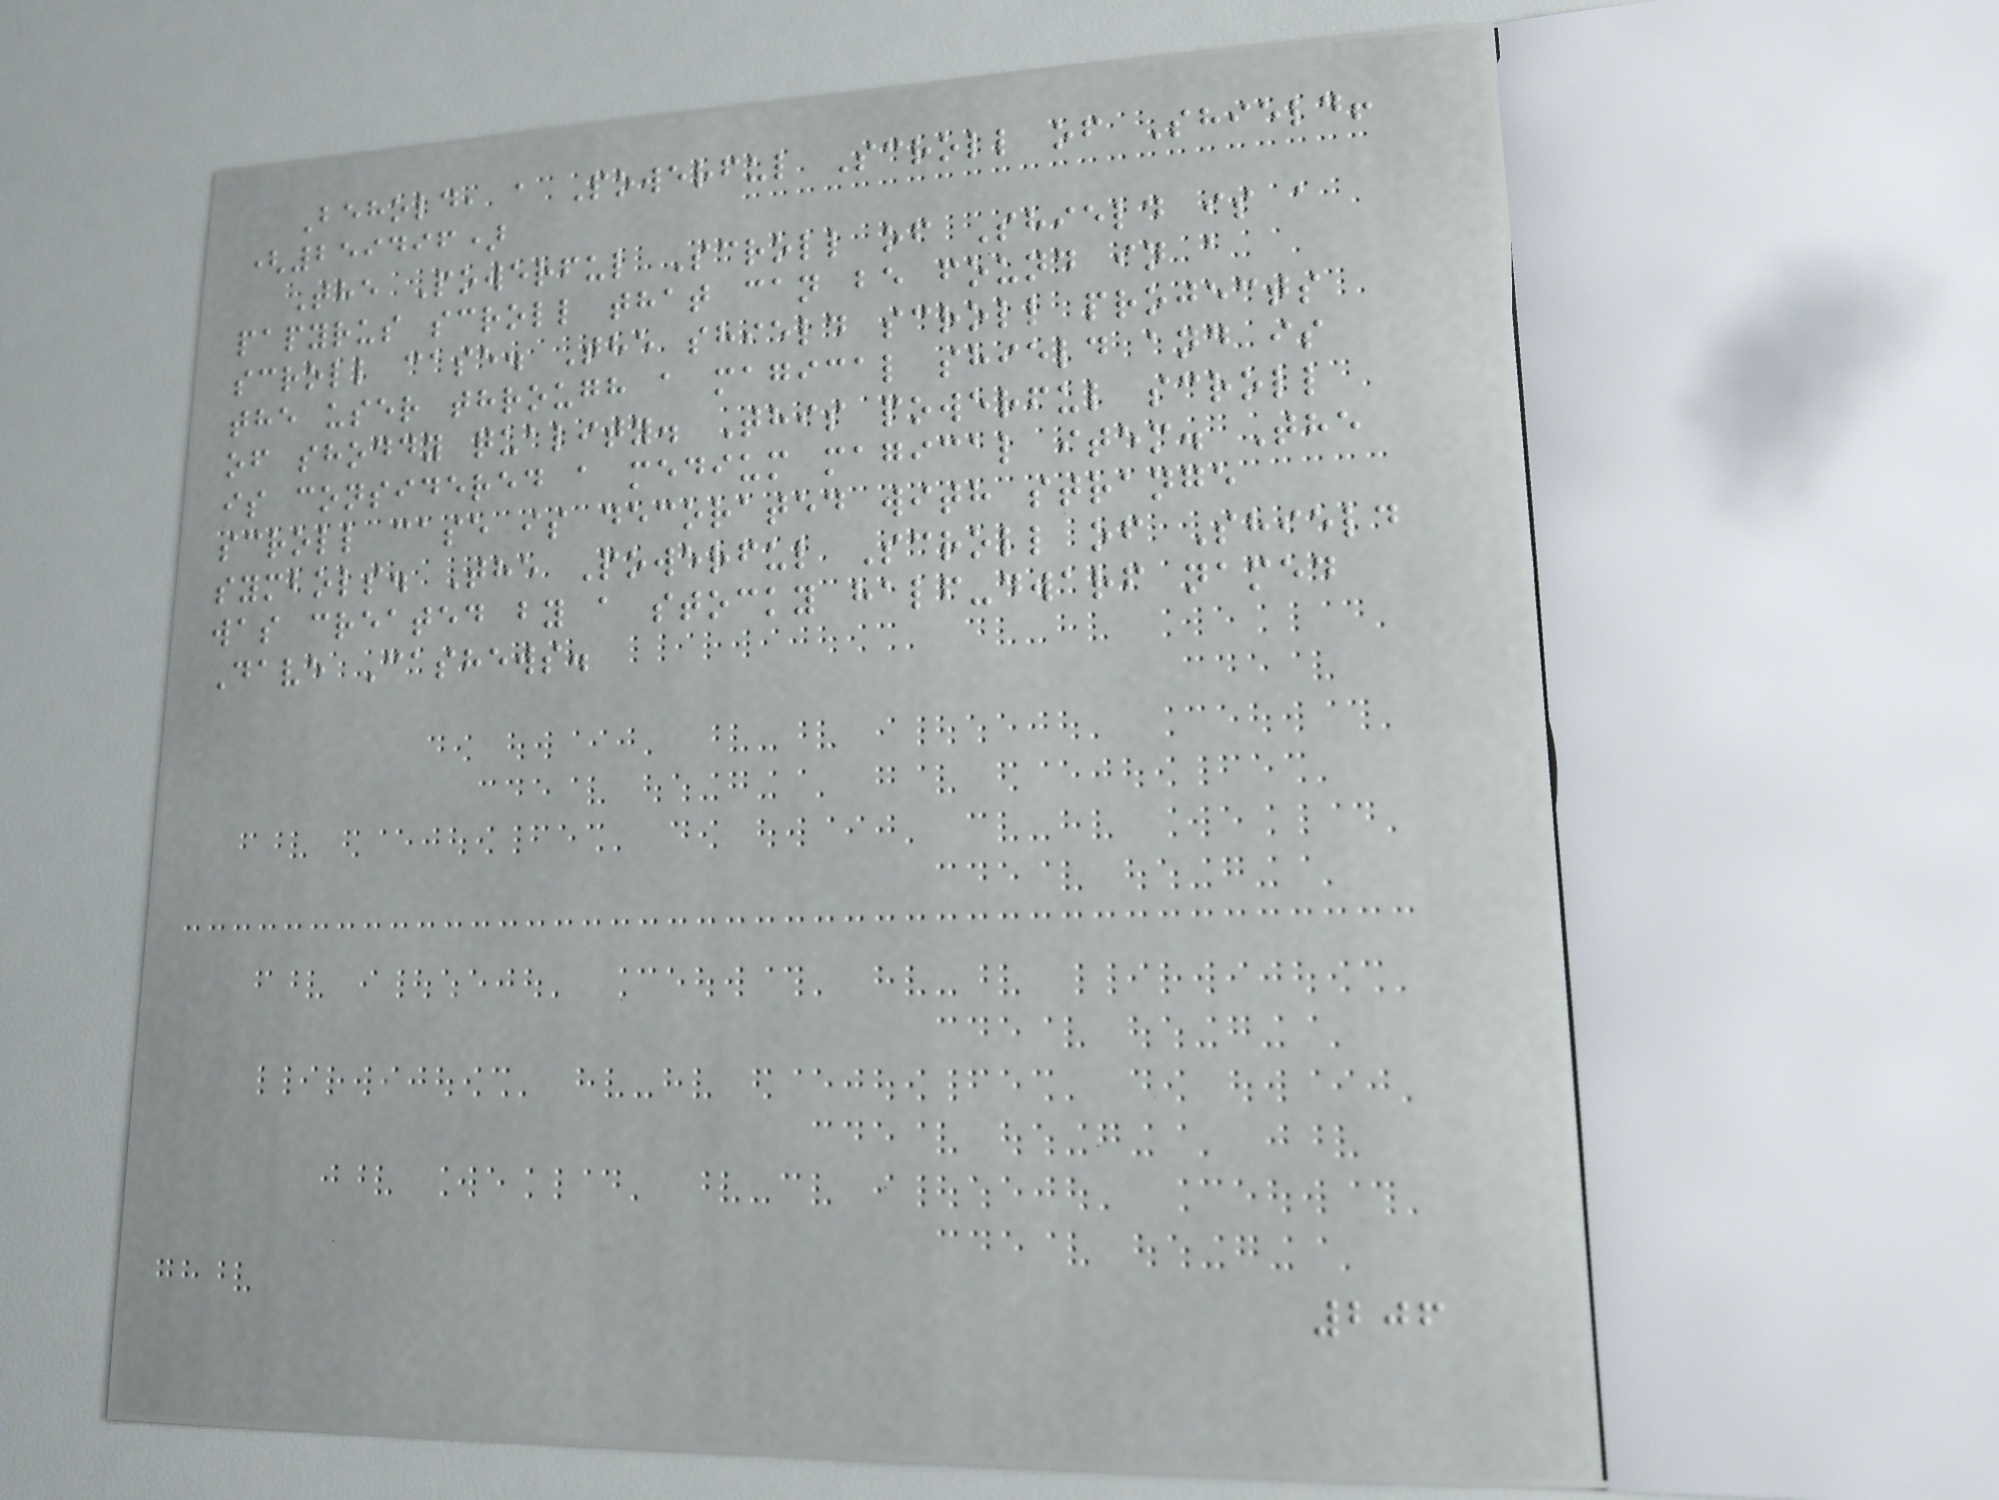Behold, a Powerful Scroll of Shield!
(259496)
The Powerful Scroll of Shield is a
papyrus scroll that can be found in a
scroll case. The shield scroll projects
the user through a magical shield and is
of shoddy quality. This powerful scroll
is considered a medium magical item. The
scroll case is decorated with strange
symbols. The Powerful Scroll of Shield
was created by a stocky half-dwarf named
Dave Cashews.
206
